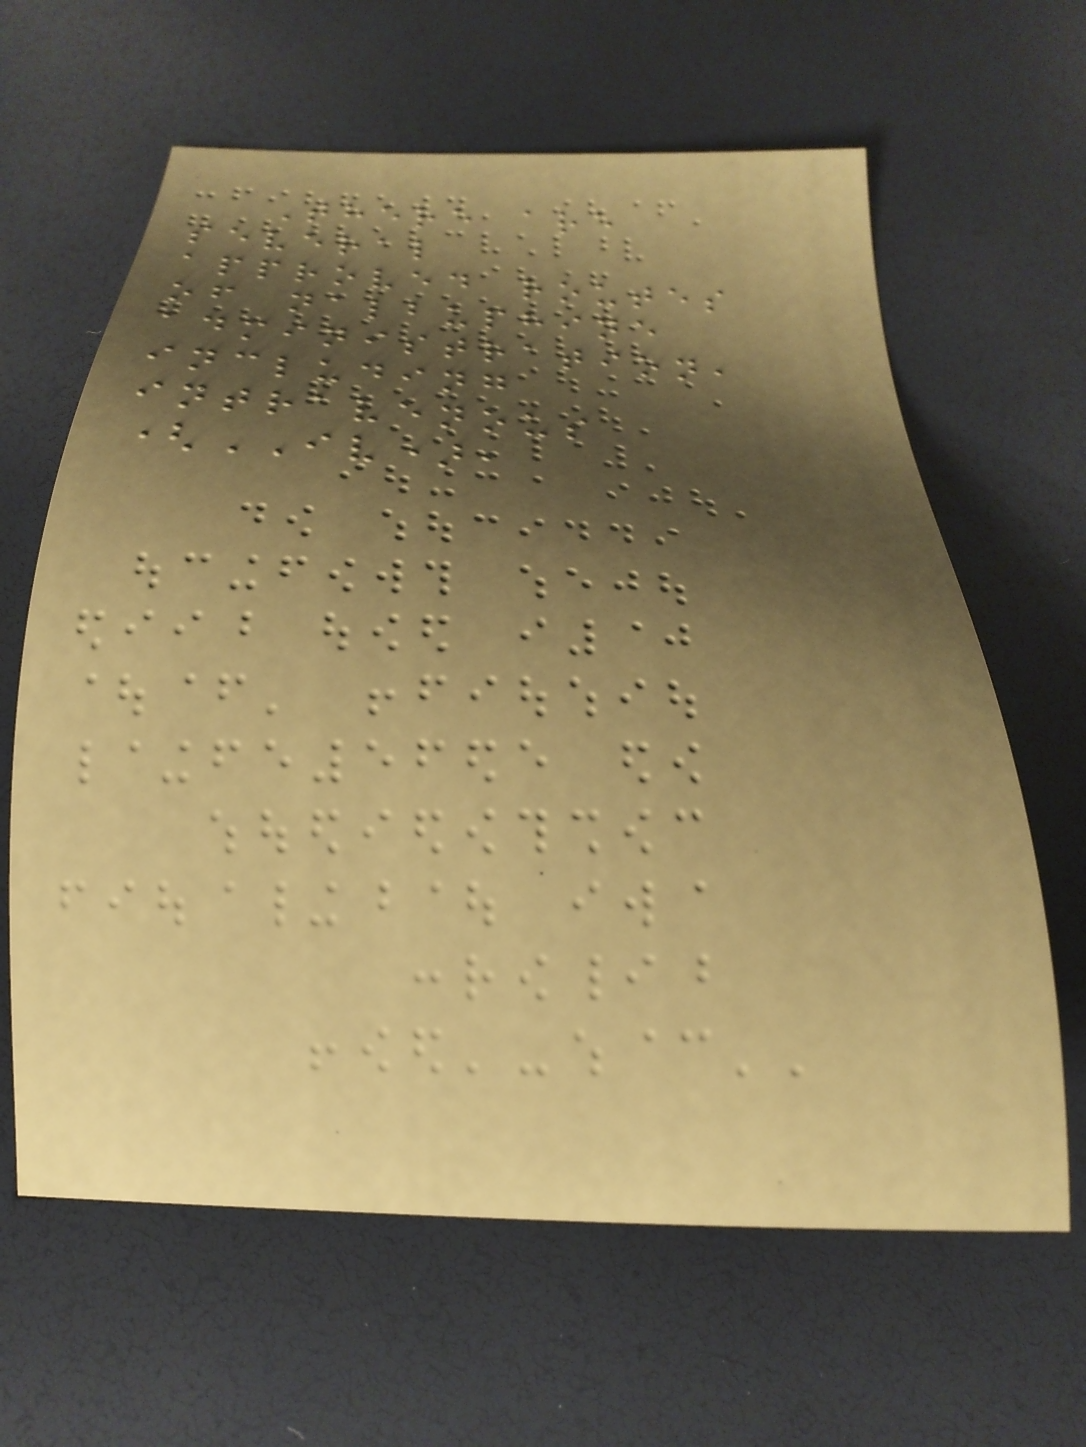There are
several
approved routes
of nalbuphine
administration,
including
intravenous
(IV),
